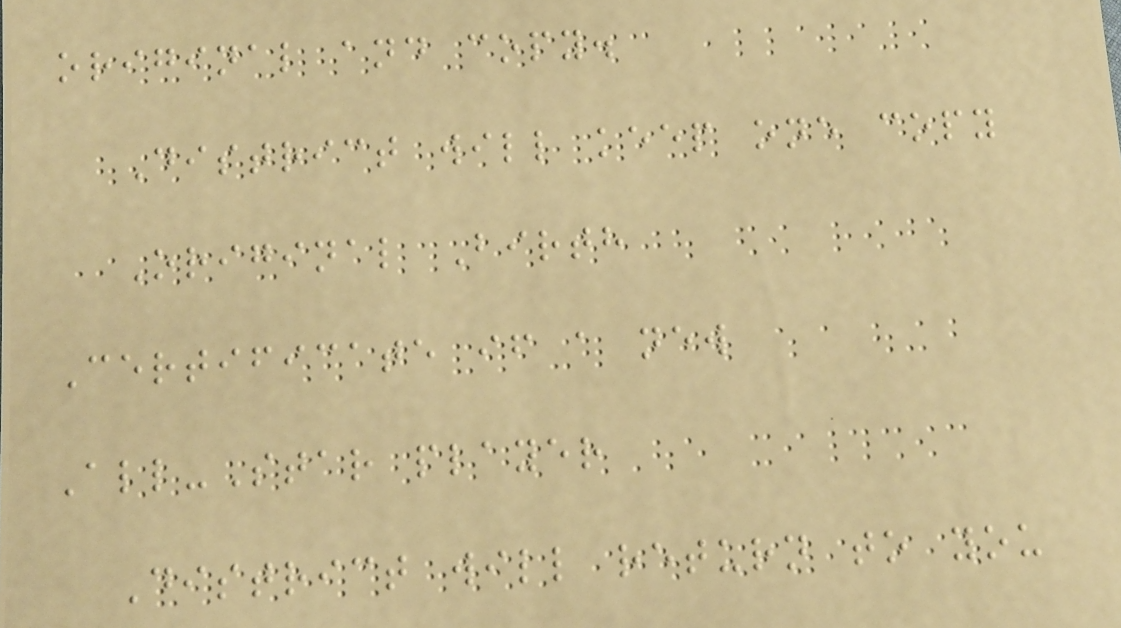original and copy.
District will keep one copy
Original Birth
Certificate if a new
All-Star player
District will return to you
